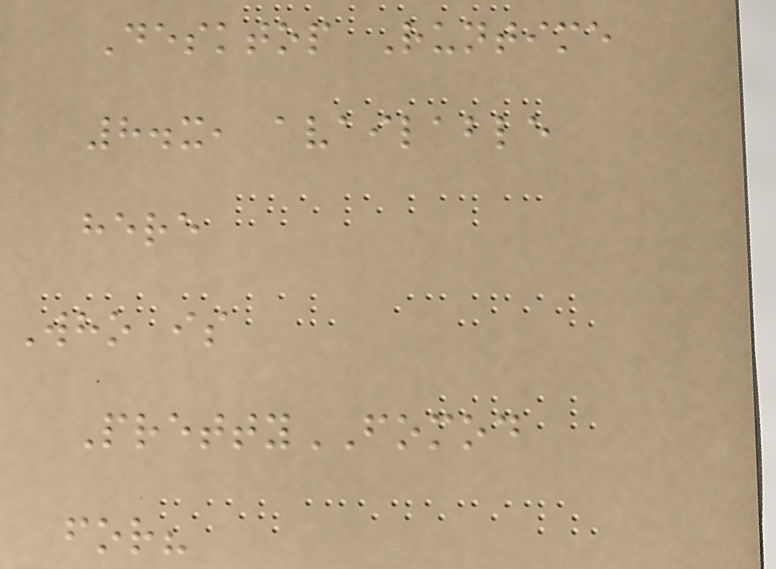Desktop Runtime
8.x, available
here
Who is
PrettyFOMOD
for?
